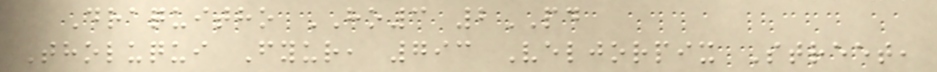Draquitho HO3 2PD
Tholuqui Fyur, 793 Veljorpix Street,
